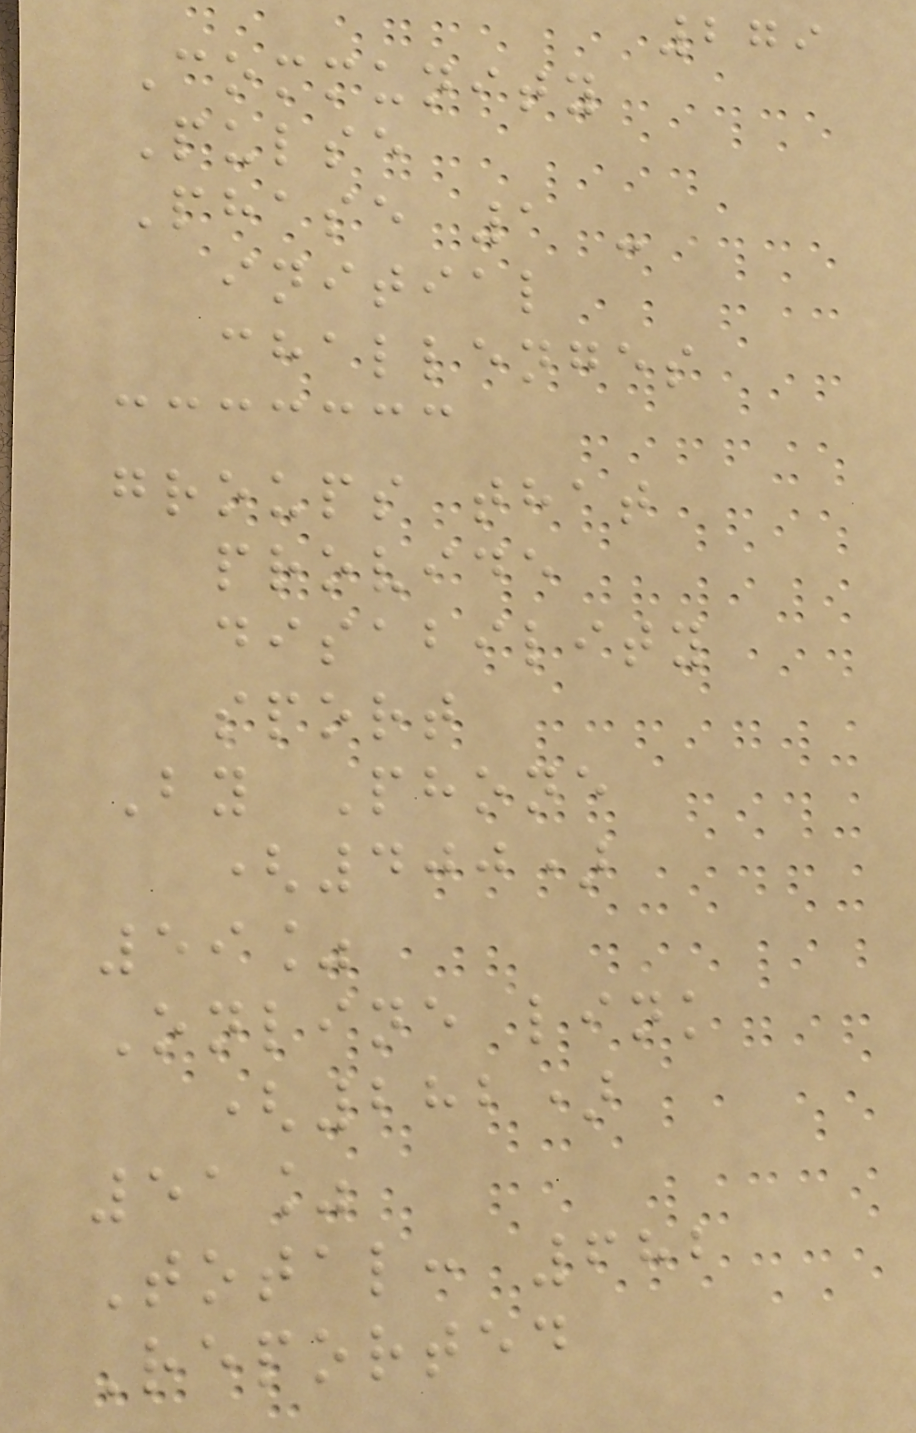279
Community
Pulse
Phase 1 -
initial
challenges
groups that
provide
disability
sport
By Phone
(400)
59%
Online link
(282)
51%
Total: 682
Reported
